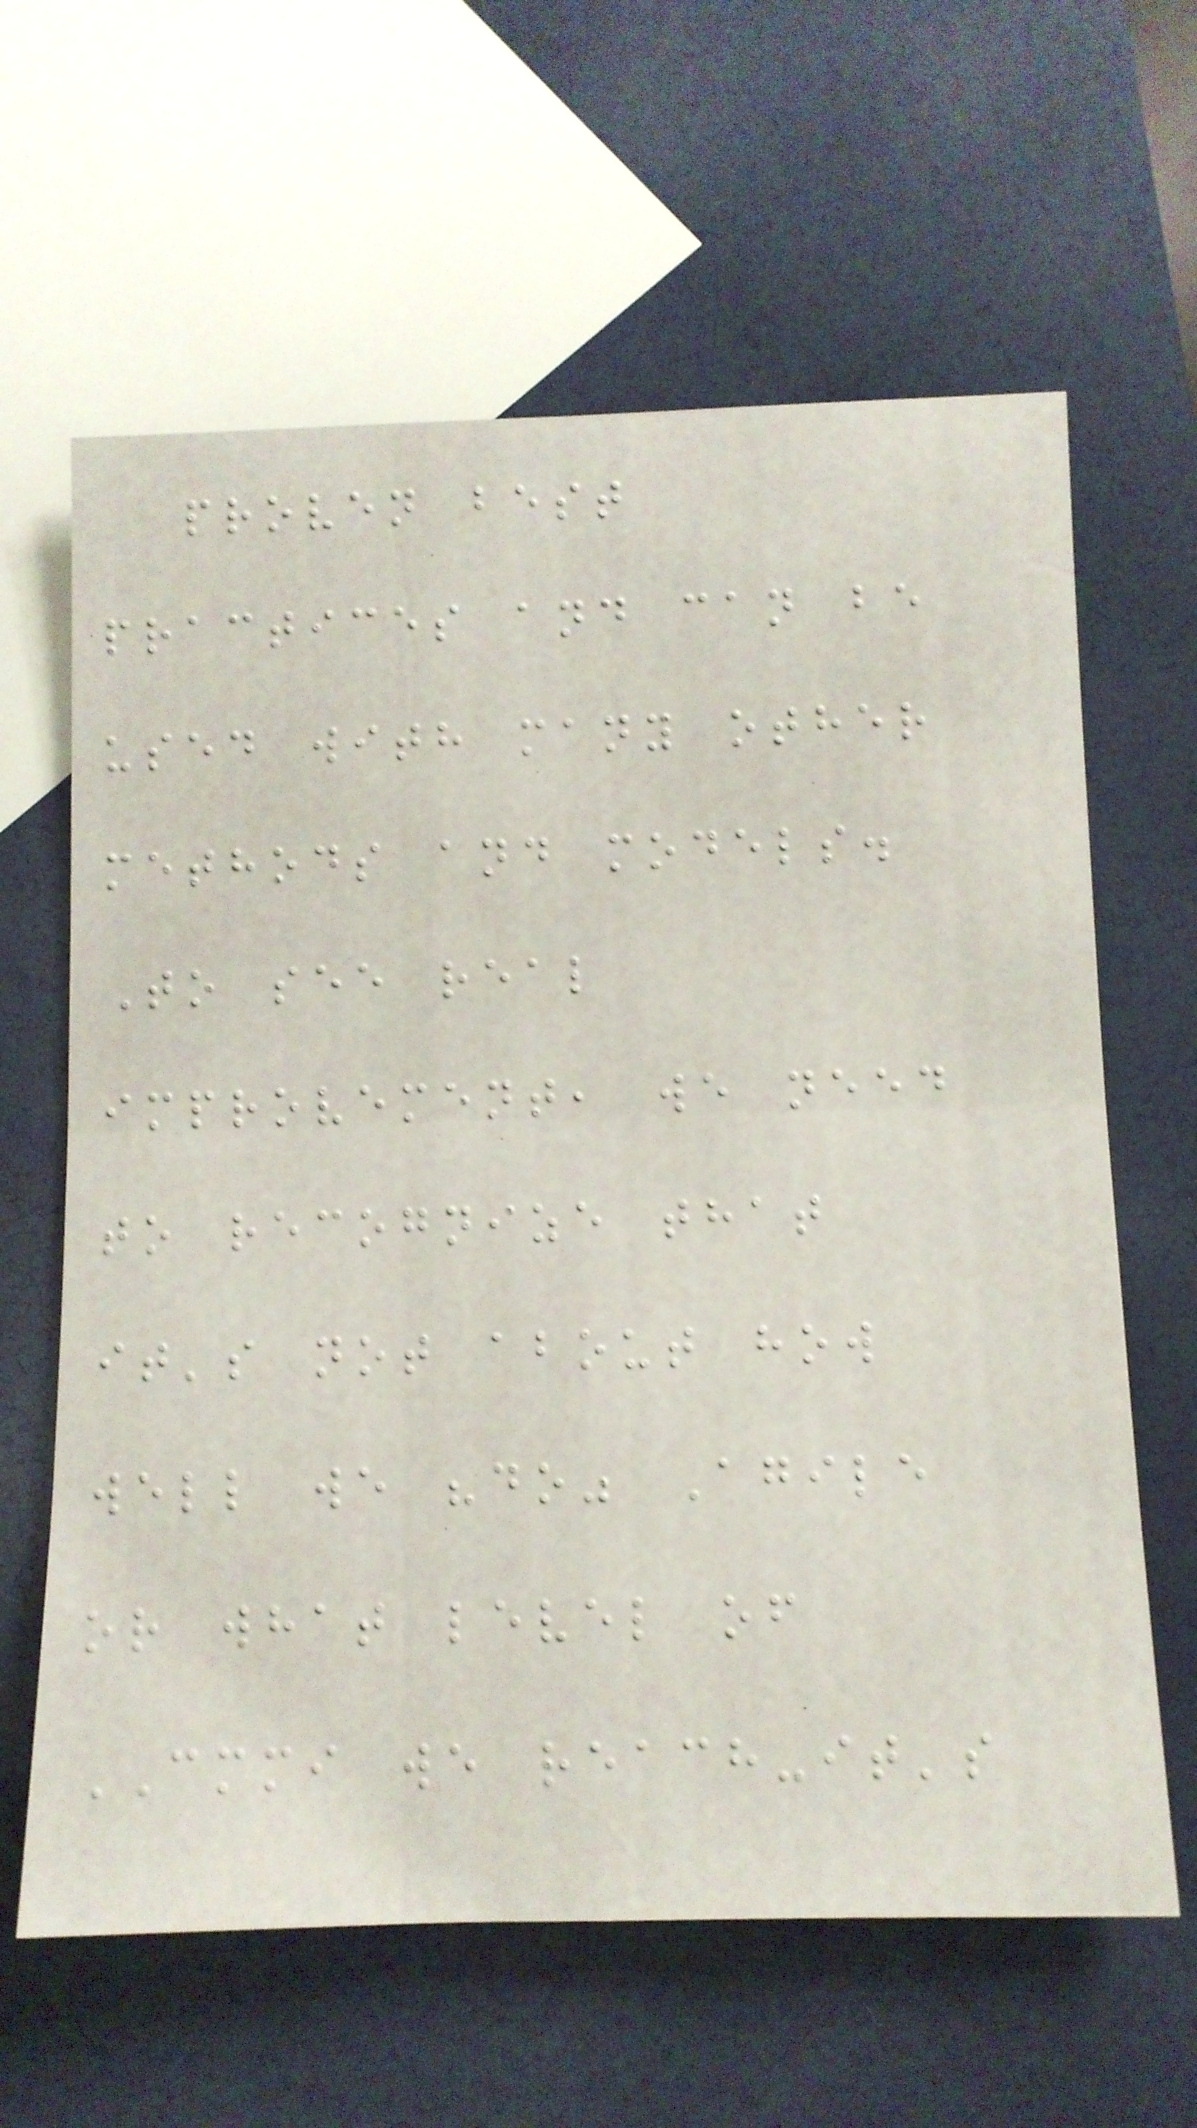proven best
practices and can be
used with many other
methods and models.
To see real
improvement, we need
to recognize that
it's not about how
well we "do" Agile
or what level of
CMMI we reach-it's
